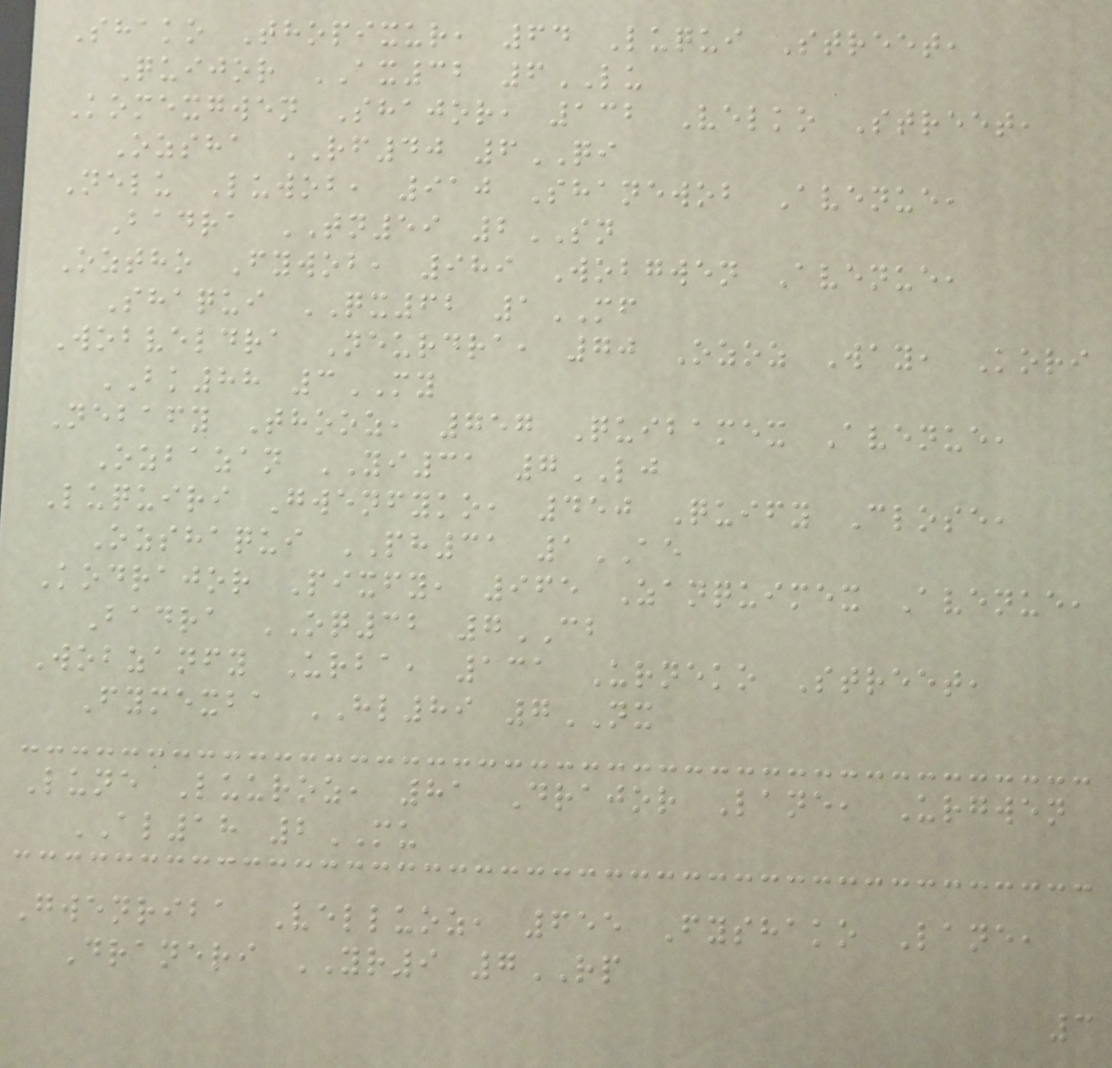Shako Thopixur, 64 Luqui Street,
Quijor AX32 6LU
Komexgwen Shajor, 132 Velko Street,
Ozsha RF40 6QI
Nelu Luwob, 910 Shanewob Avenue,
Badra TN59 2SN
Oztho Fywob, 989 Wobgwen Avenue,
Shaqui QX62 1MF
Wobveldra Neurdra, 70 Ozoz Way, Kori
BK88 3MY
Nebafy Thooz, 757 Quibamex Avenue,
Ozbazan YI31 7LJ
Luquiri Gwenfyko, 450 Quify Close,
Ozshaqui PH31 1AE
Kodrajor Pixfy, 965 Zanquimex Avenue,
Badra OQ32 7CB
Wobzanfy Urba, 131 Urneko Street,
Fymexba HL89 7NX
Lune Luuroz, 81 Drajor Lane, Urgwen
AL18 2MU
Gwenriba Velluoz, 655 Fyshako Lane,
Draneri YR9 7RP
3
